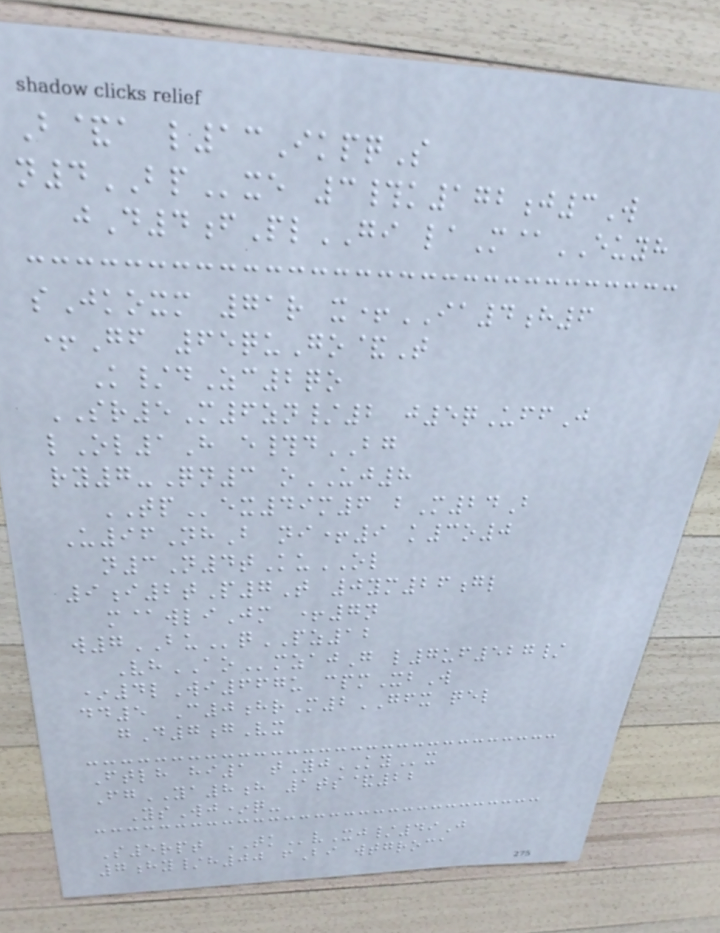B&a l13IkpqS
n4BPxe 3#k172j3W
jD4fPlGI laM@EUYH
sJkoxm 71r x+IA4h6
+Gf 65quGo&T
K/dZc2qo
SR5M6zn/2 j5qUffJ
lOl1H e#dBG
ry7-Qn3 oUJ8
TPex49m6 bM24B
U96NhB ni+9 k3o0
n3N4tKuOL
9i2tP7T 0ym26gl
m@wliJm +7n
w7BUqPZ12
VhAOmzajG l7uf527/
*4lWi667u cpmXbW
dd5 C0hrM2GFX qel
gD7gVx
Ftlh hi1 tYjKYx
FgYA8h 1ts&22
YsWj*q-
S5rpt TKvXj/49J
7hy/h00 fBi wtgroca
